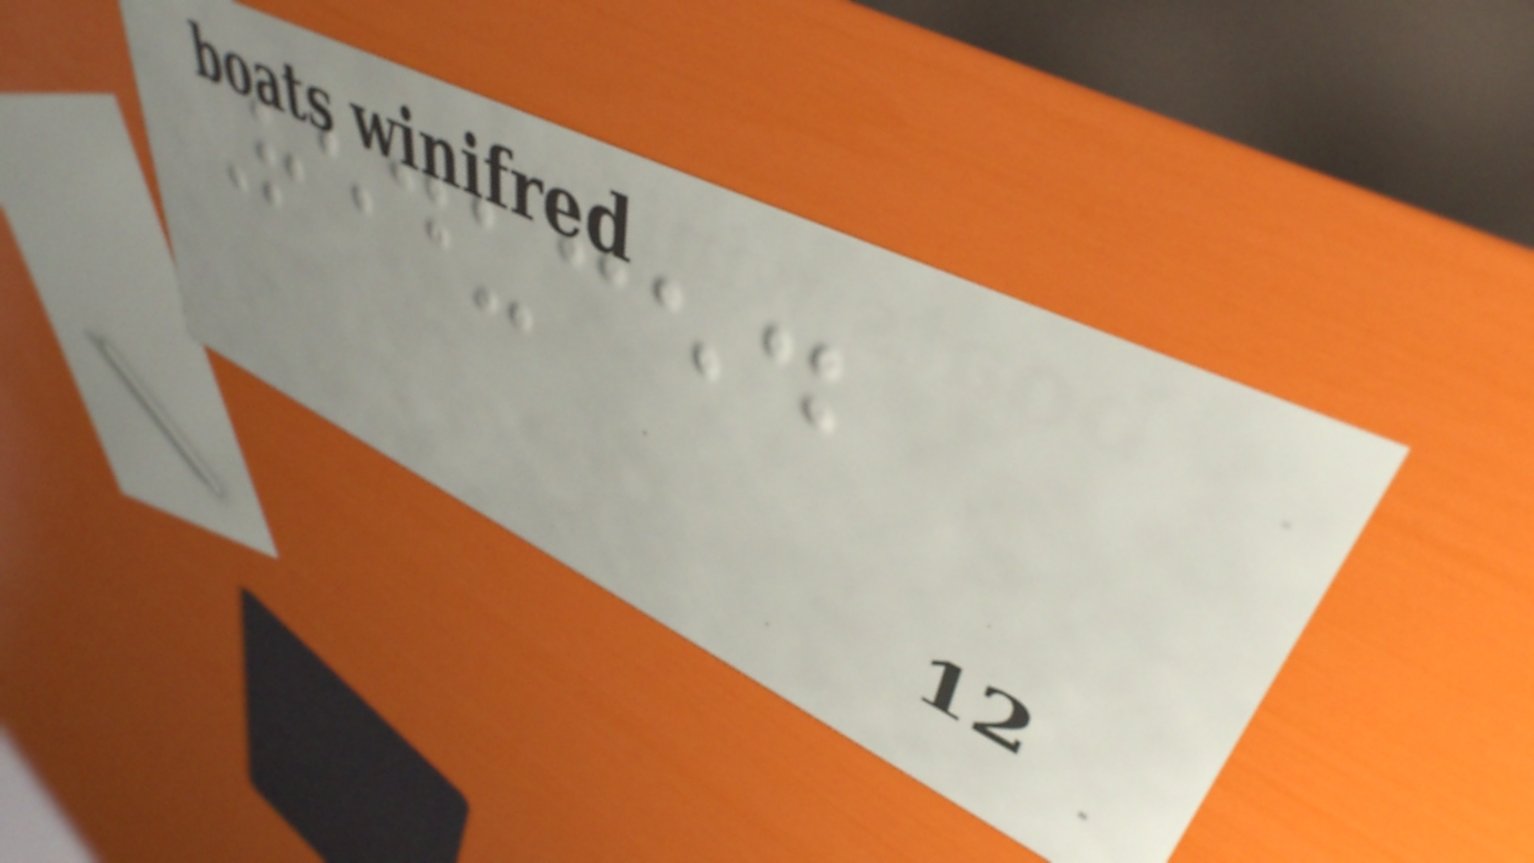Reduced
